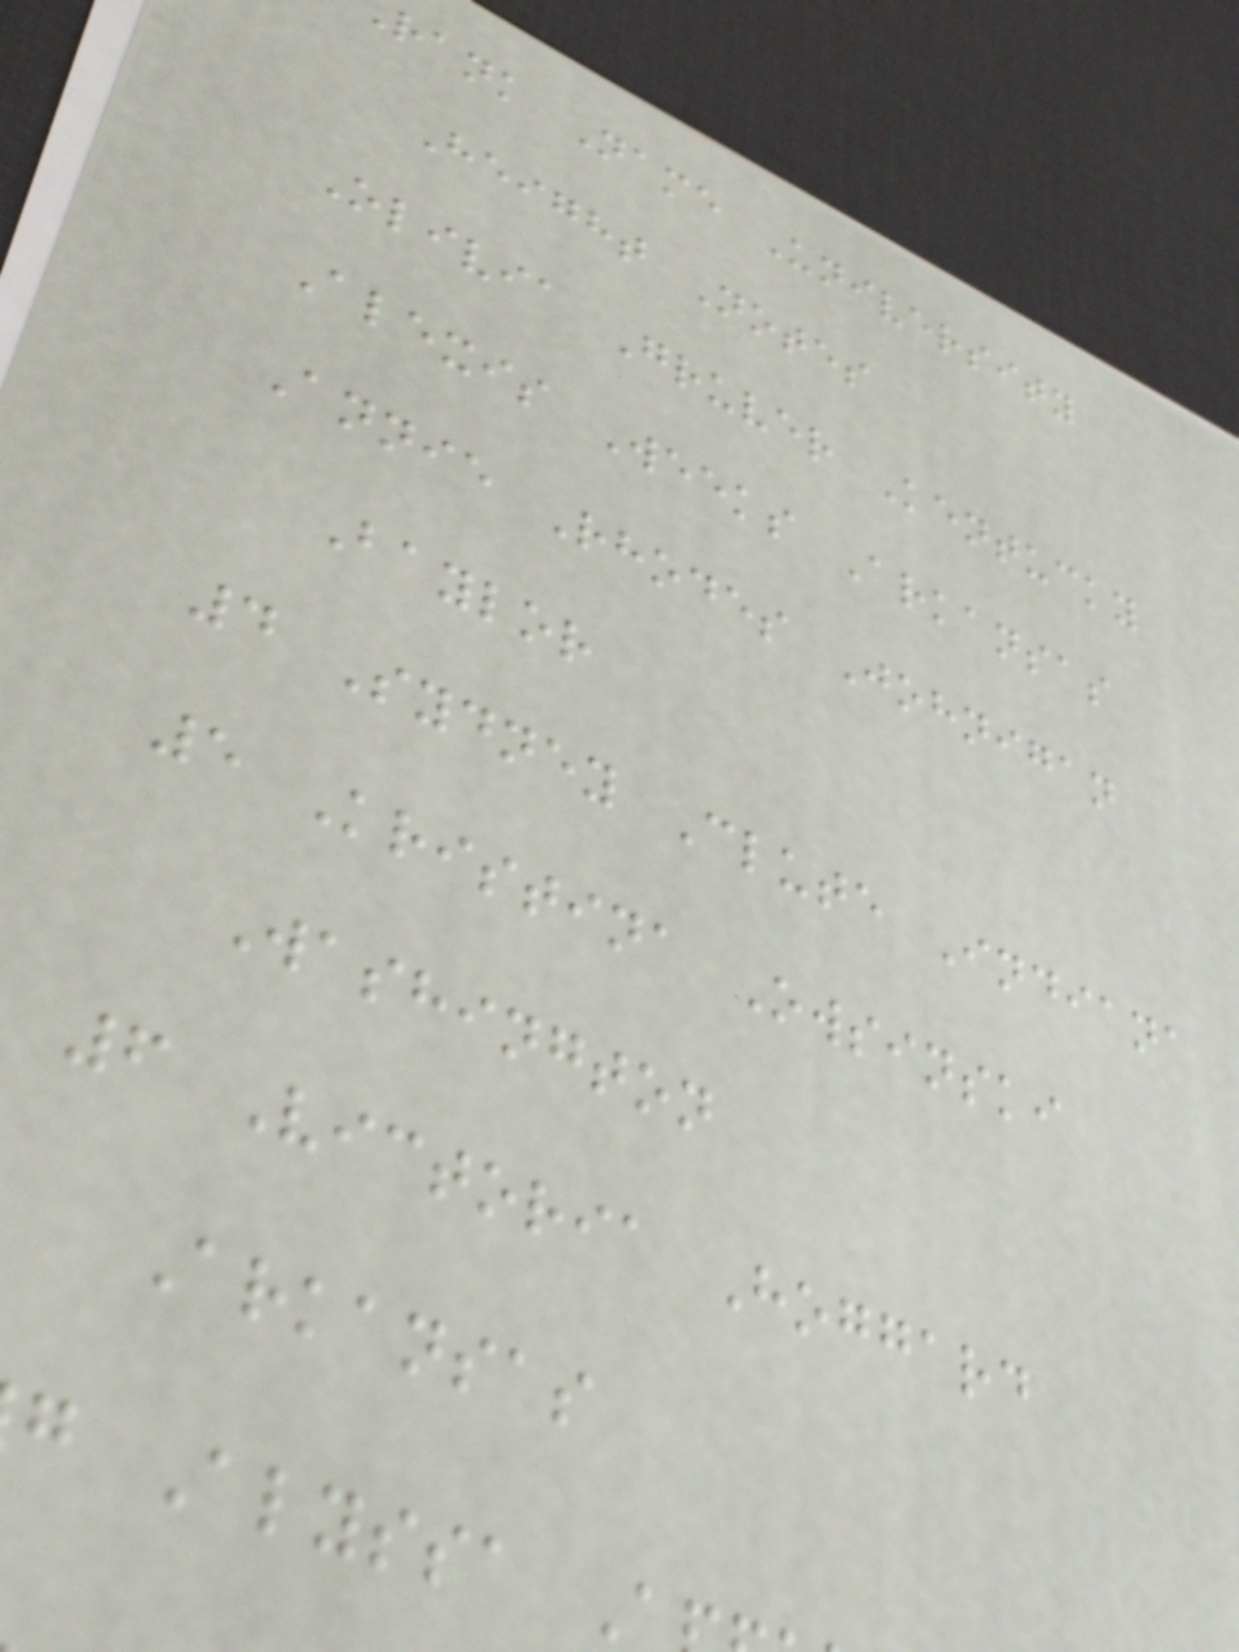rank Name University
Height Notes
Olivia Gruver Kentucky
Alexis Weeks Arkansas
Annie Rhodes Johnigan
Baylor
4 Sydney Clute Indiana
5 Kristina Owsinski
Washington
6 Victoria Hoggard
Arkansas
g Alyssa
